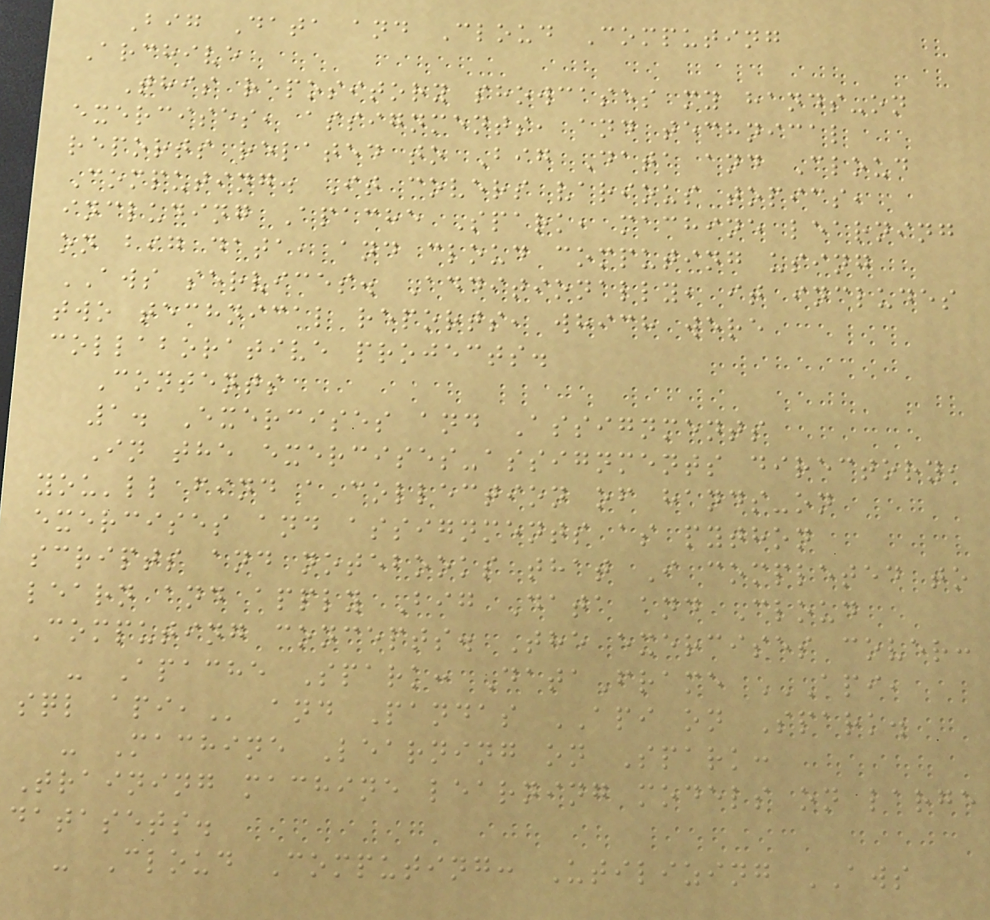Big Data and Cloud Computing
Archive
This repository showcases my hands-on
exercises, assignments, and technical
reports related to Big Data and Cloud
Computing. It covers various topics,
including Apache Spark, machine learning
on big data, and cloud computing using
AWS services. Additionally, it includes
two technical reports, which were
collaborative projects.
Contents
1. Exercises and Assignments
In the exercises-assignments directory,
you'll find a collection of hands-on
exercises and assignments as python
scripts and notebooks that I completed to
learn and apply Big Data and Cloud
Computing concepts. The exercises cover:
- Apache Spark: DataFrame API,
SQL API, and Pandas API on Spark.
- Machine Learning on Spark:
Training machine learning models on large
datasets.
- Cloud Computing: Utilizing AWS
